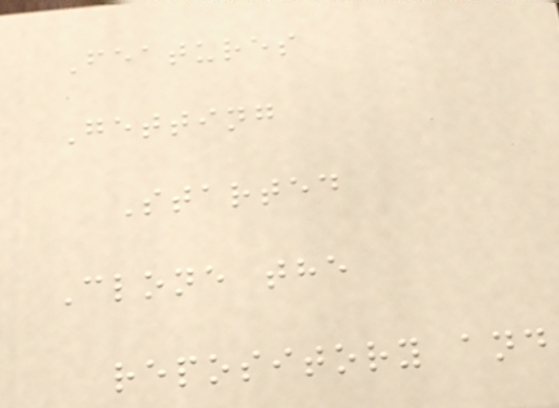Features
Getting
Started
Clone the
repository and
